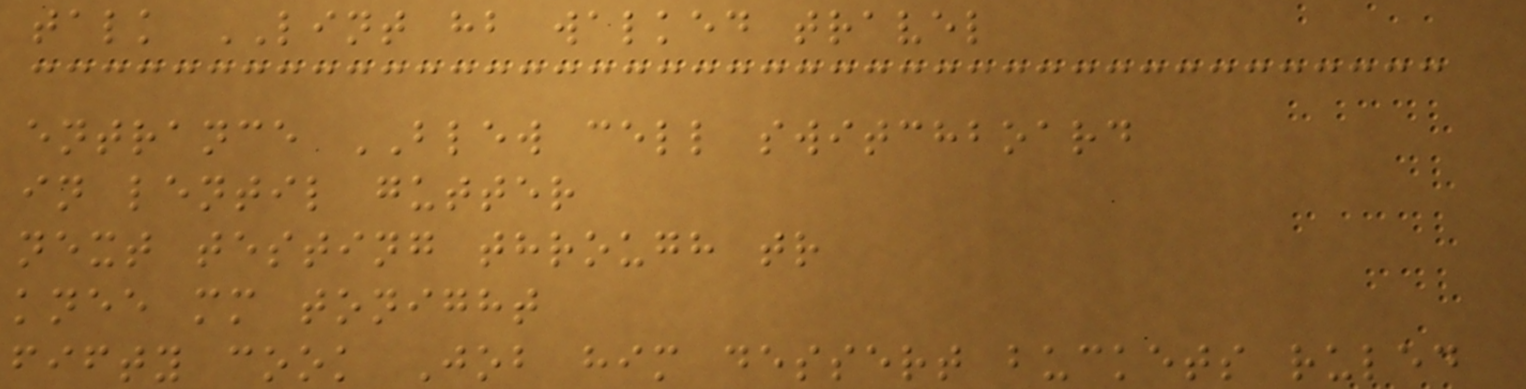talk LINT hb walked travel
entrance BLEW cell switchboard
in lentil gutter
next testing through tr
knee mm tonight
fifty cook Job him dessert buckets ruled
